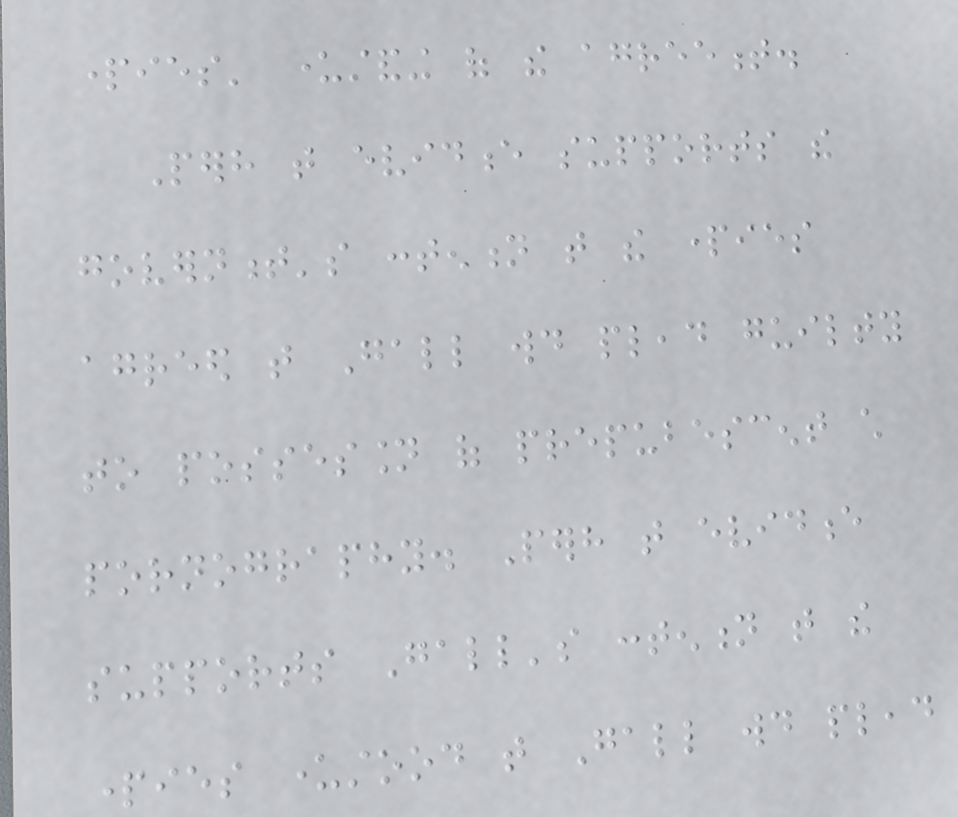parties' understanding of the agreement.
Perhaps that evidence supports the
government's contention that the parties
agreed that Gall would plead guilty
to possession of prepubescent child
pornography. Perhaps that evidence
supports Gall's contention that the
parties understood that Gall would plead
